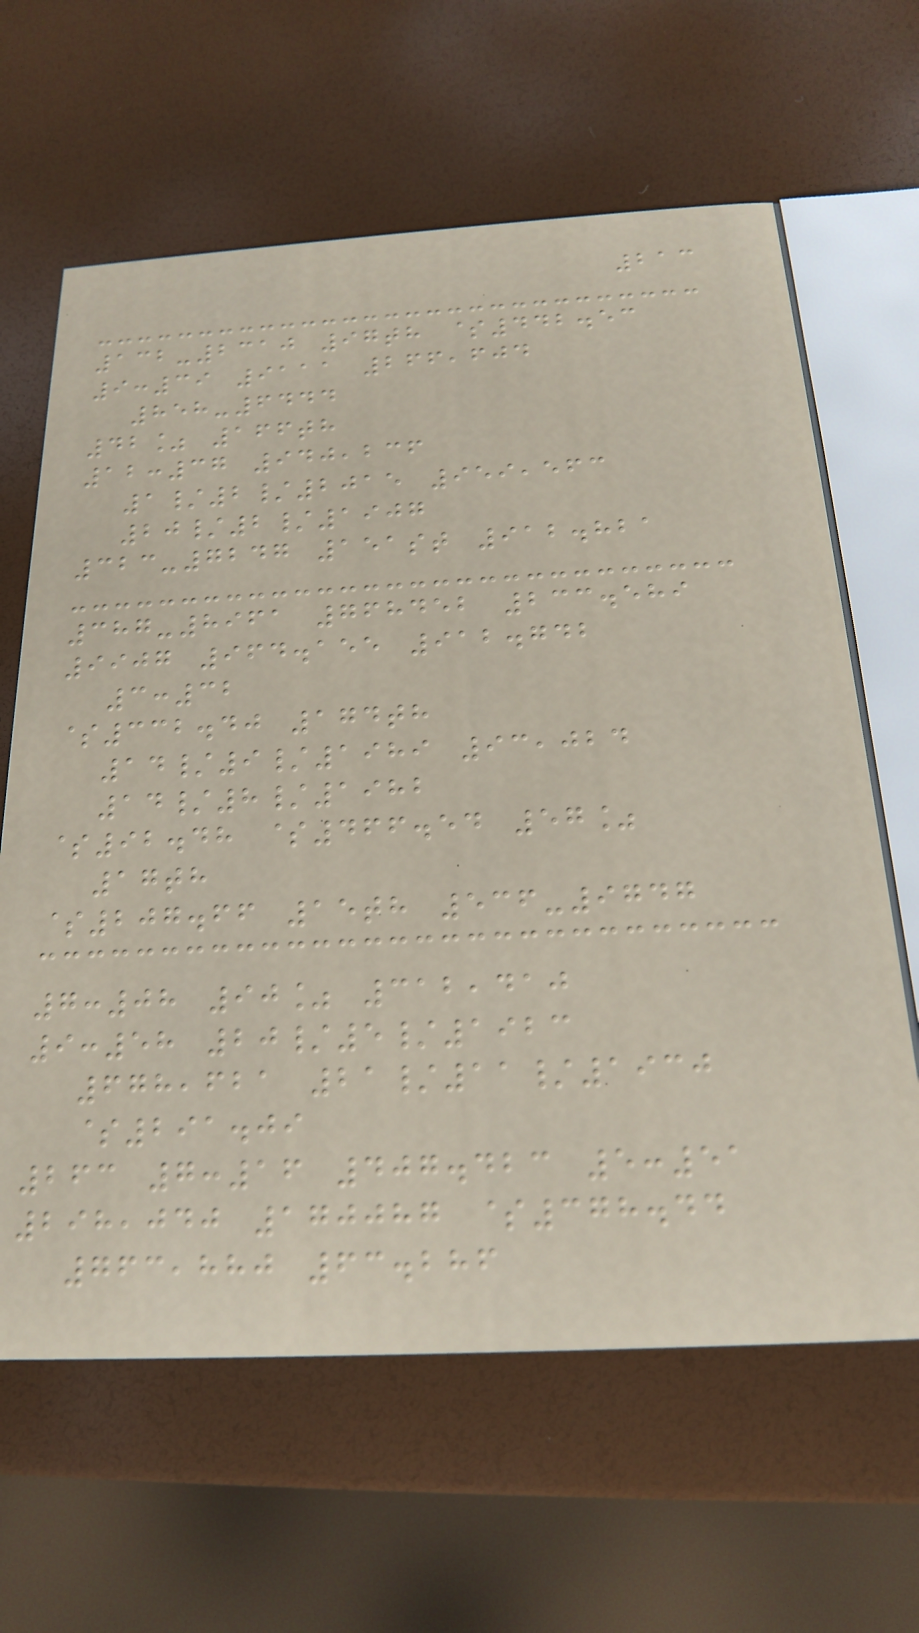213
132-2310 97th $442.53
9:39 9111 266,604
858-6444
42% 166th
12:37 940,236
1/2/2015 959,563
20/2/1907
323-7247 151st 912.821
387-8961 768452 233.589
9907 964.155 912.742
3:32
$332.40 174th
14/9/1989 93,024
14/8/1982
$92.48 $466.54 57%
17th
$207.66 15th 536-9747
7:08 90% 312,410
9:58 20/5/1923
678,621 21/11/1930
$291.09
263 7:16 407.423 5:51
298,040 170087 $378.44
763,880 63.286
